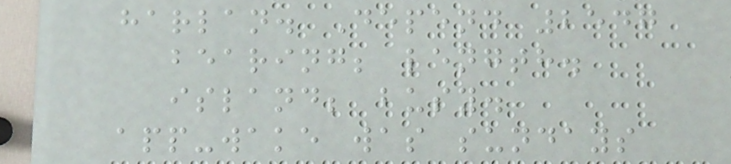harlan. Depend 2547
bearing; length.
island; busy.
app-wake was sundays
